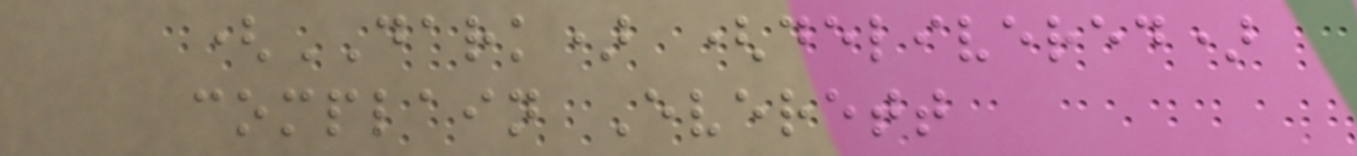(DARK) (delivered)
complain Everett
